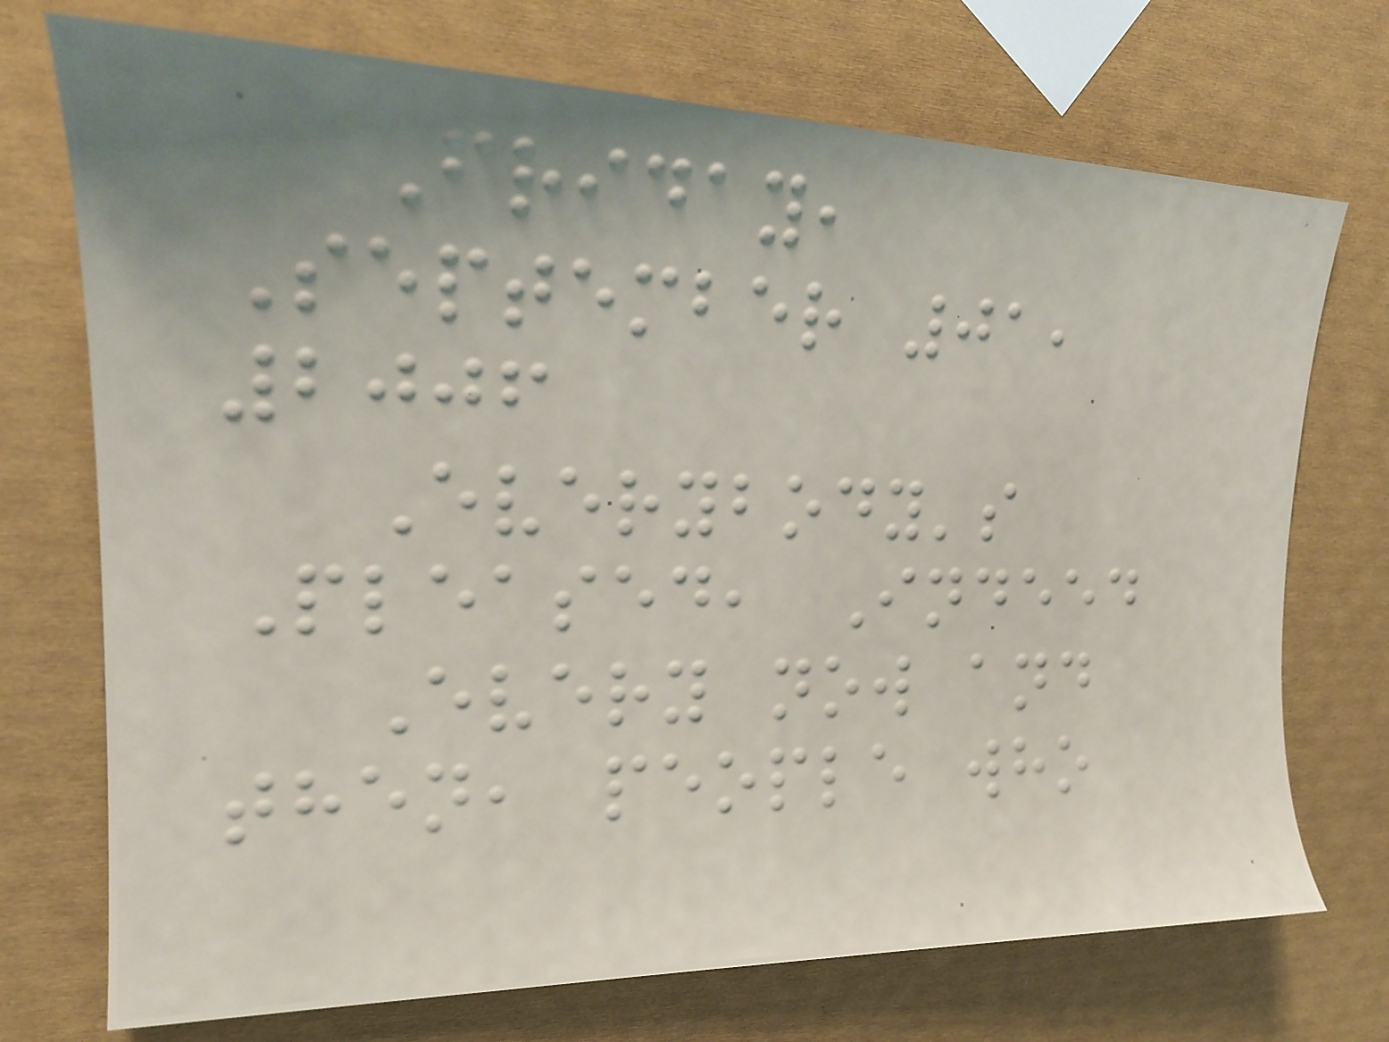Friday,
September 01,
2006
Everybody's
Pleased, Indeed
Every now and
then, people who
